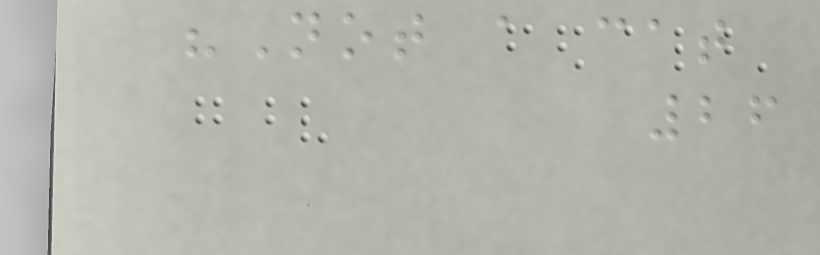"Not a cat
26
